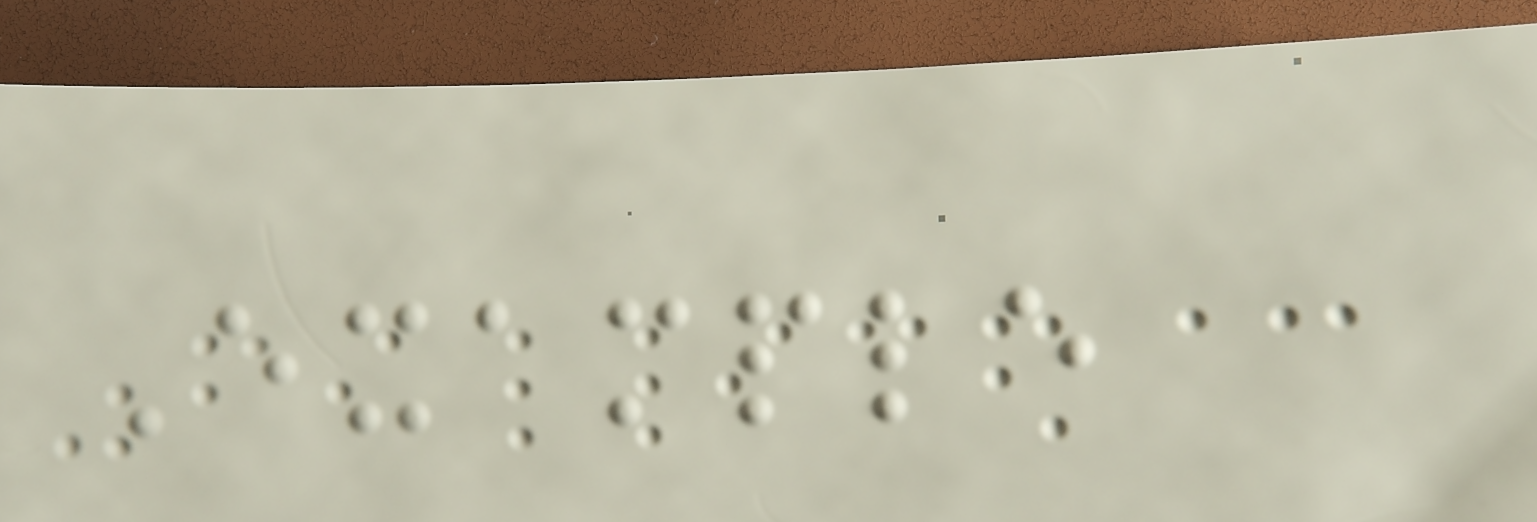Example
